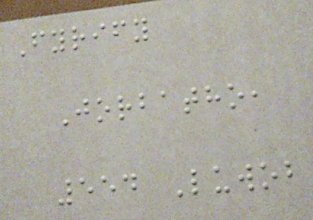Fyrify
Jorbatho,
554 Luwob
